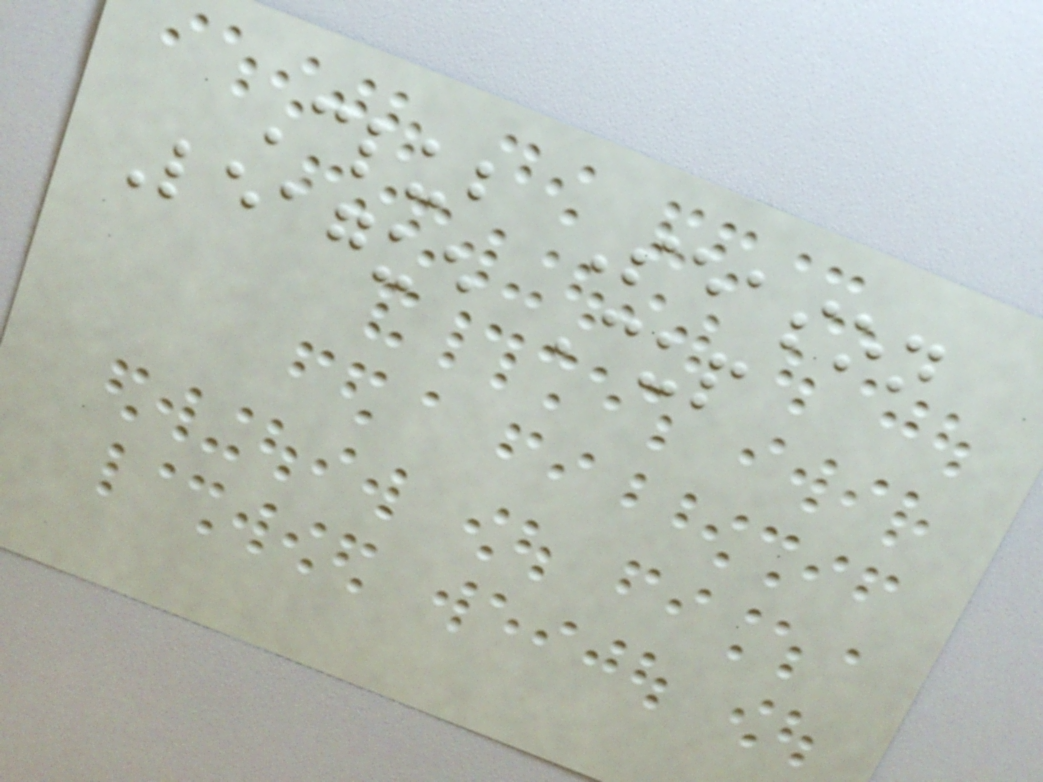Club Season
League Cup
